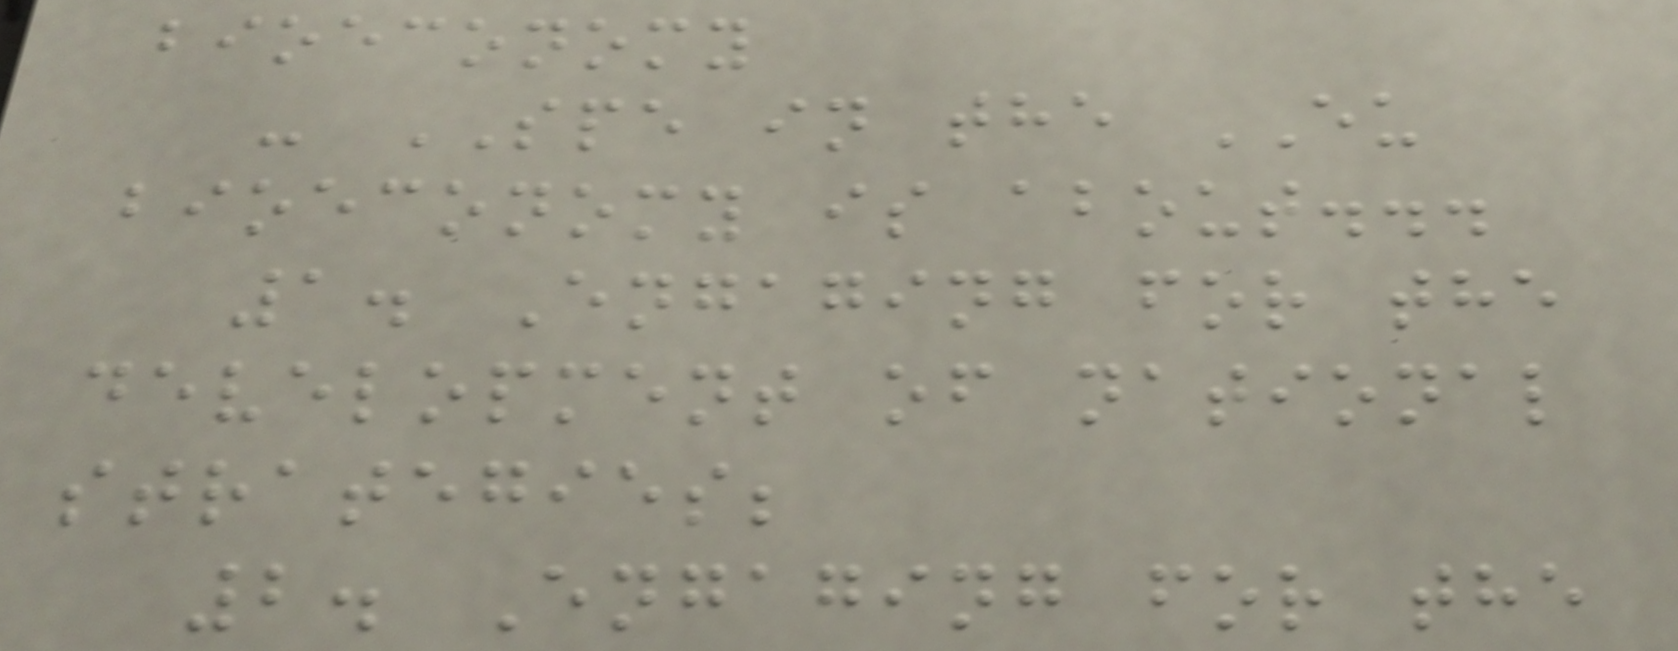bioeconomy
- SPE in the EU
bioeconomy is about...
1. Engaging for the
development of national
strategies;
2. Engaging for the
